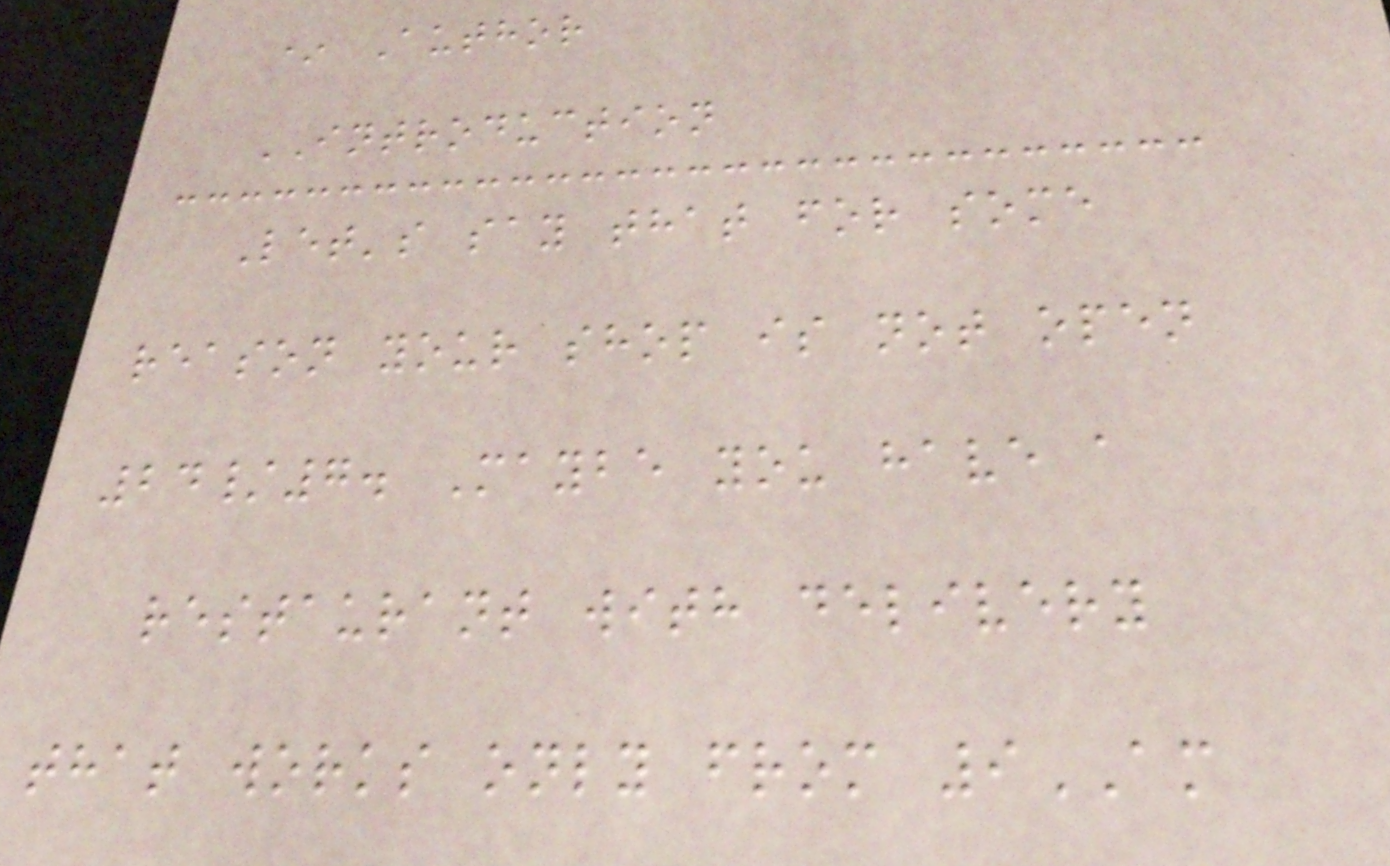* Author
INTRODUCTION
Let's say that for some
reason your shop is not open
24/7. Maybe you have a
restaurant with delivery
that works only from 9AM
